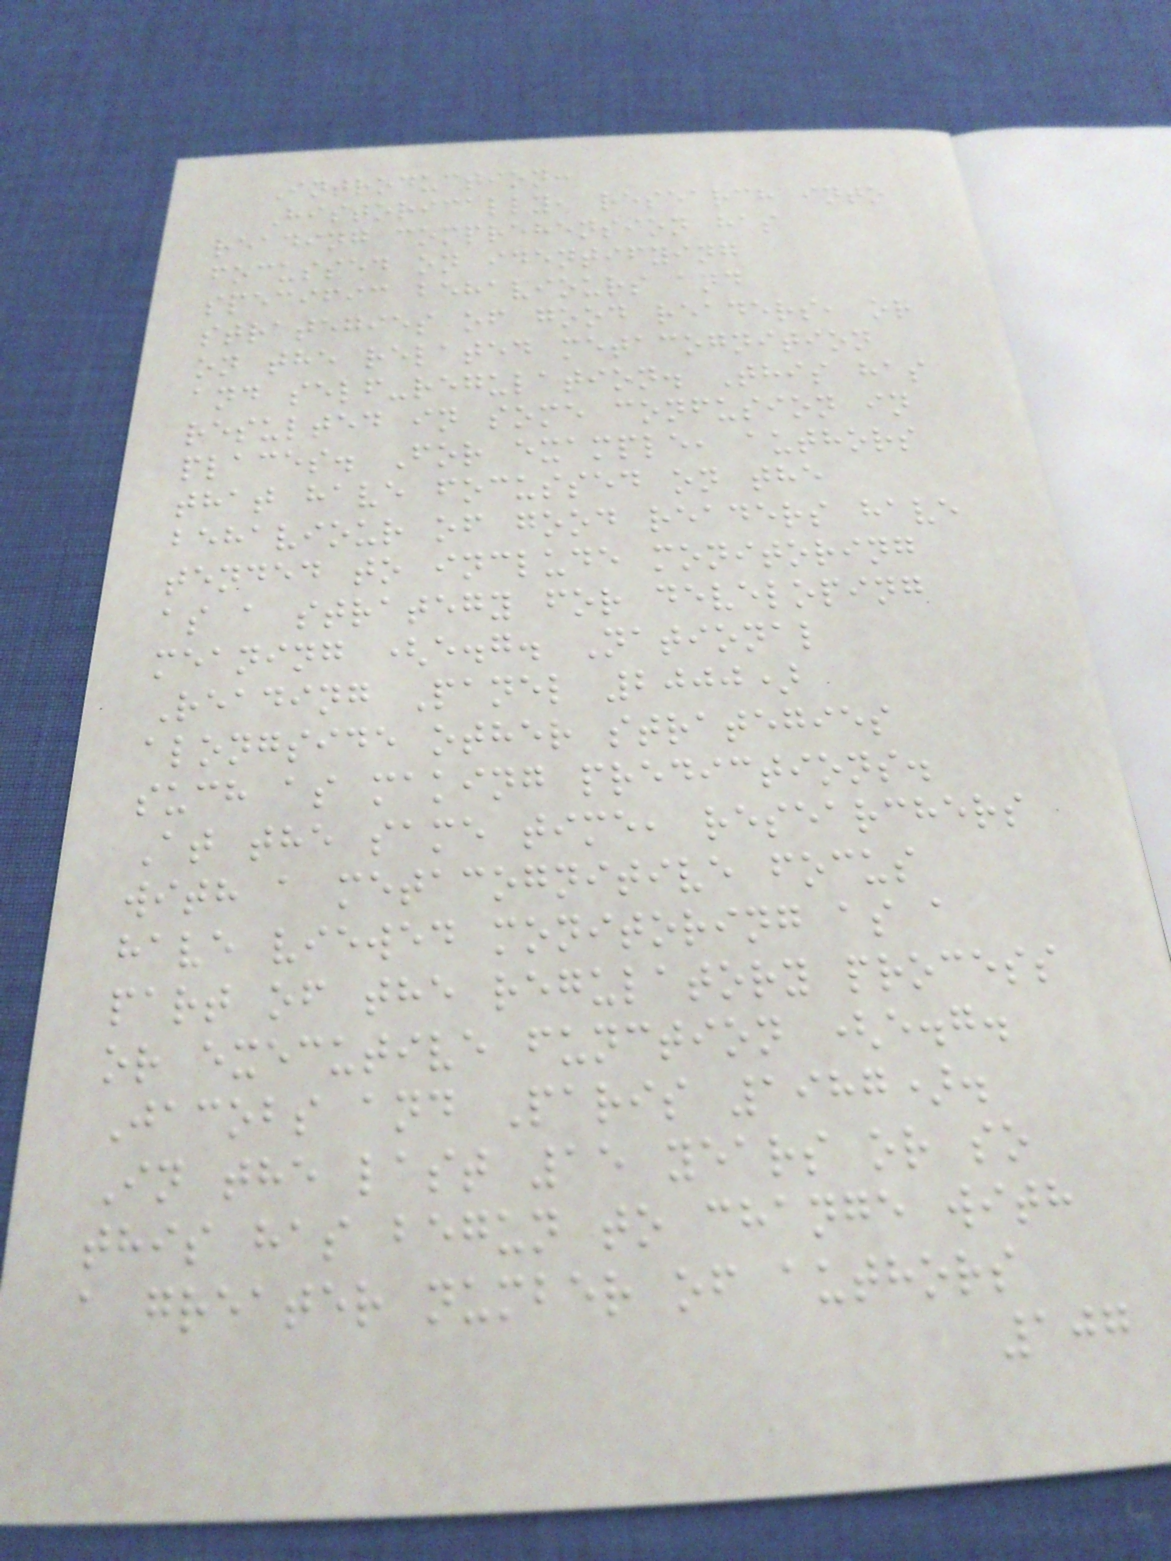Introduction:
Historically, research into
reading comprehension has
focussed on identifying
specific behaviours and
strategies of good readers, or
on the related metacognition
and self-regulation. This has
resulted in some confusion in
places. For example, authors
that have focussed on the
behaviour of good readers have
tended to include monitoring
as a strategy for developing
meaning (e.g. National
Reading Panel 2000)
alongside other strategies
such as making predictions.
At the same time, researchers
with a metacognitive focus
have viewed monitoring as a
part of the regulatory process
or executive function (e.g.
Jacobs and Paris 1987).
In the last 15 years or so
this has begun to change with
a greater number of authors
107
